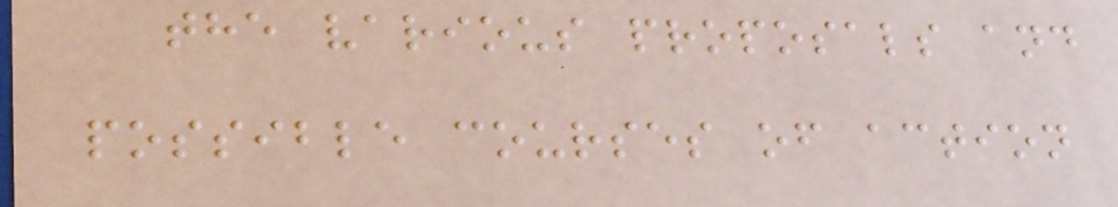the various proposals and
possible courses of action
